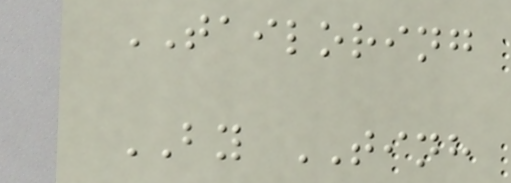TAILORING
BY TINH
